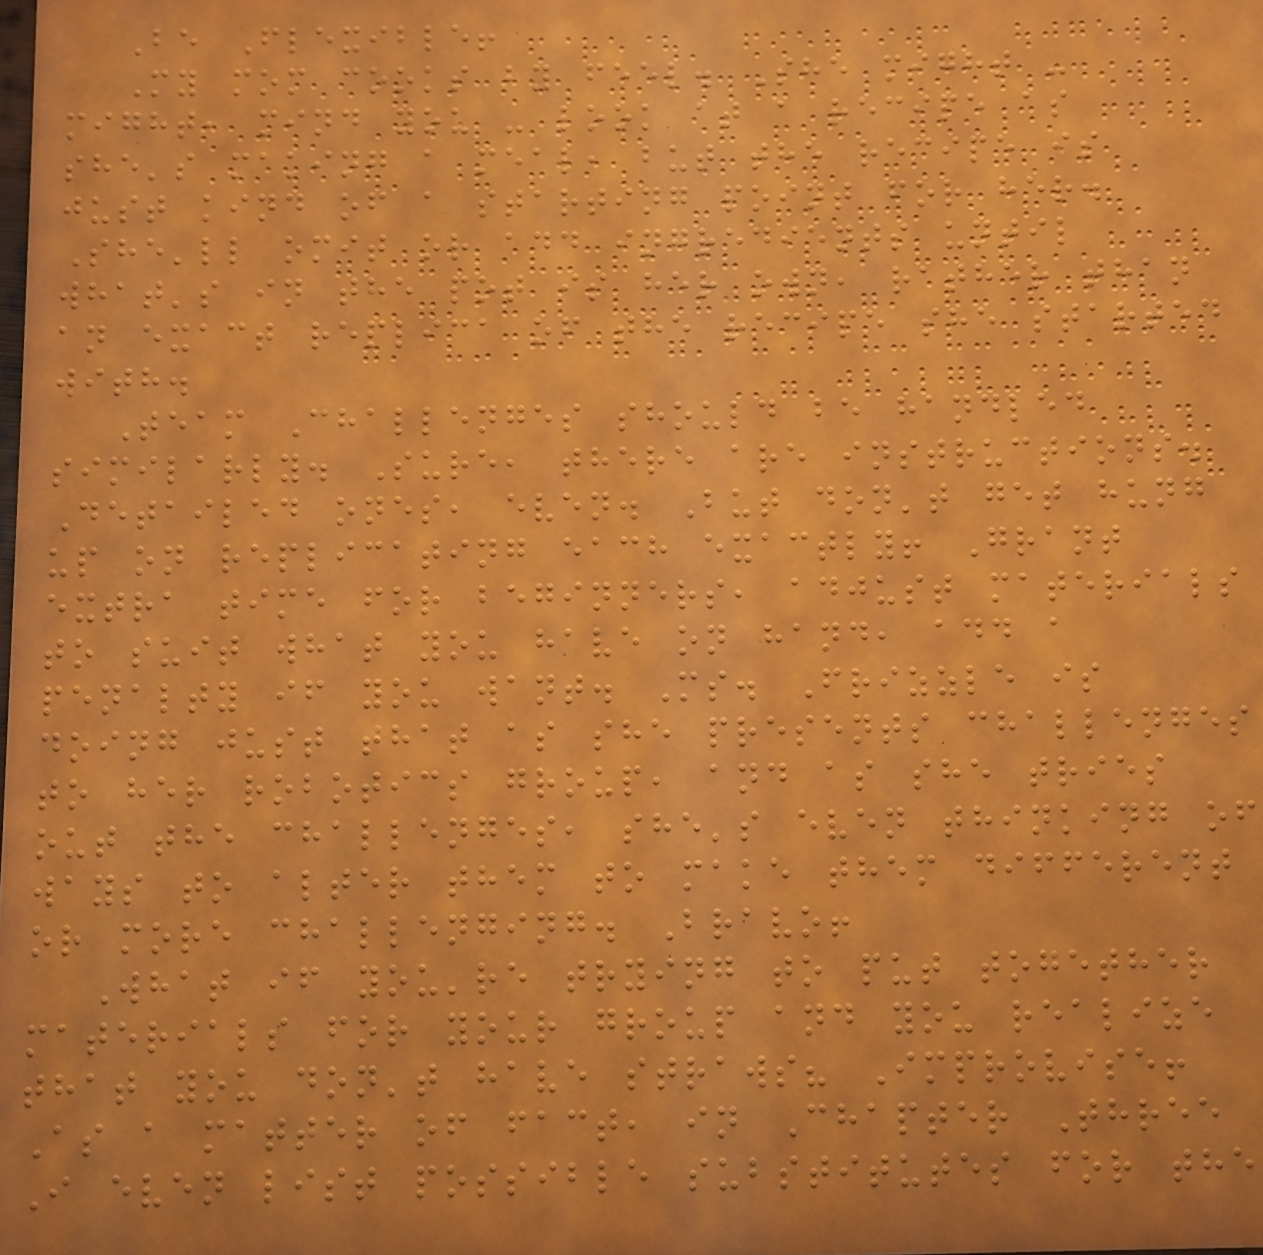Be Flexible!
My mom cooks by feel. She might -
might, mind you - look at a recipe as
she's making a meal, but the recipe is
just kind of a starting point for her.
She'll omit or add ingredients until
what's in the pot is her own, rather than
an exact replica of the recipe she started
with.
Team Challenges should be handled
similarly. Sure, there are instructions.
Detailed ones, even. But don't get hung
up on replicating each exactly! Grant
extra time for beginners, adjust materials
to suit what you have on hand, add a
penalty if you want. Ms. Frizzle is
doing just that as she presents challenges
to her robotics group, and as she tries
out the challenges, she's even thinking of
ways to alter them to make them different
or more challenging. Bravo!
What if you're trying to put together
materials for your group and you realize
that you don't have straws? Improvise!
As a matter of fact, in Chapter Three
I even list possible substitutes for the
